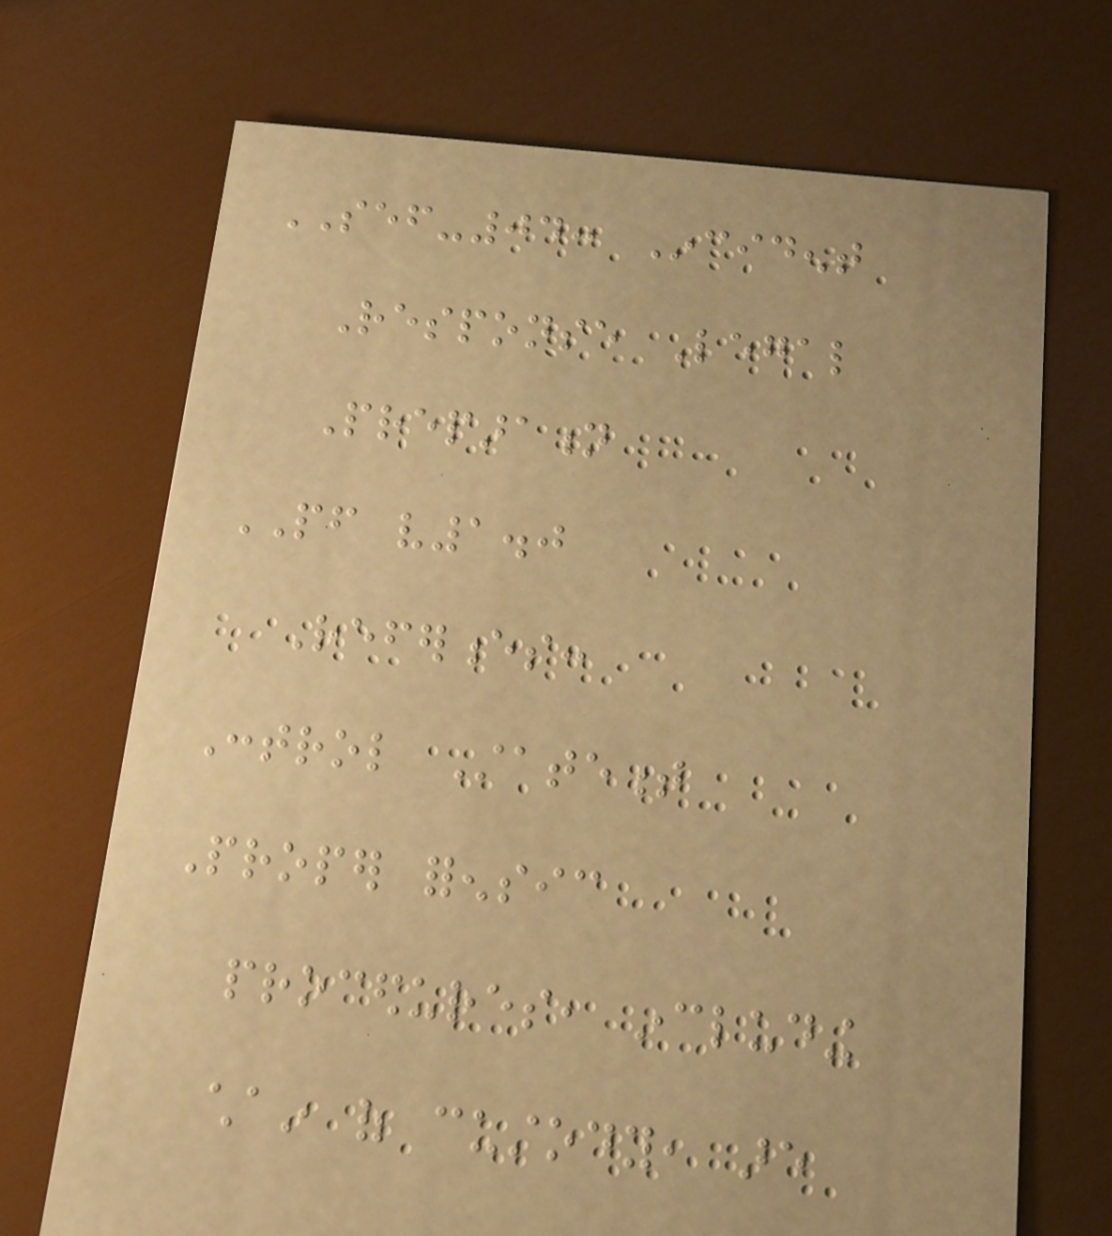SEF-04: Incident
Response Legal
Preparation
PF v1.0
References:
Control Statement
Proper forensic
procedures, including
chain of custody, are
